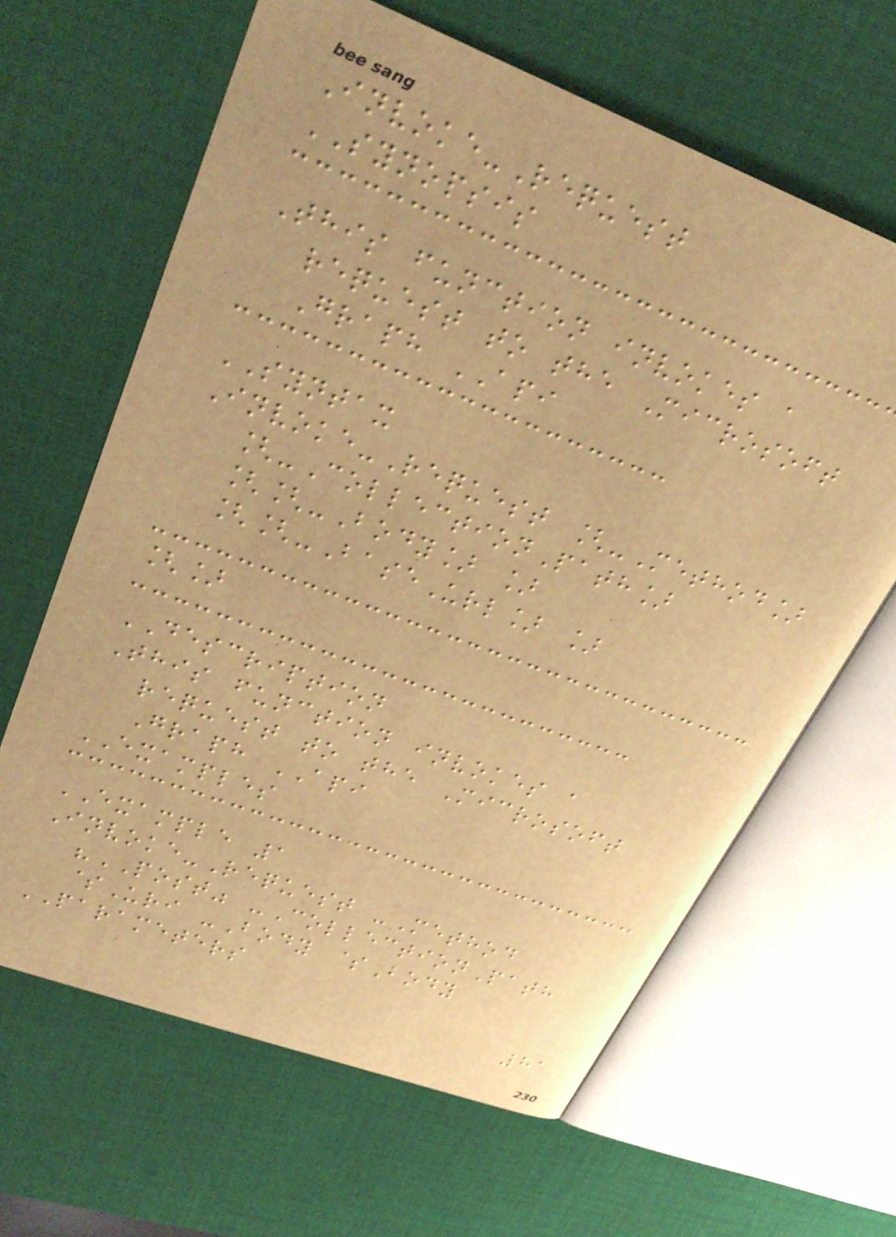Invoke-Request
SYNOPSIS
This function invokes a
request to the Microsoft
Graph API
SYNTAX
Invoke-Request [-Method]
[-CollectionPath]
[[-Body] ]
[[-BaseUrl] ]
[]
DESCRIPTION
This function invokes a
request to the Microsoft
Graph API
EXAMPLES
EXAMPLE 1
Invoke-Request -Method
"POST" -CollectionPath
$Uri -Body $Body
PARAMETERS
81
